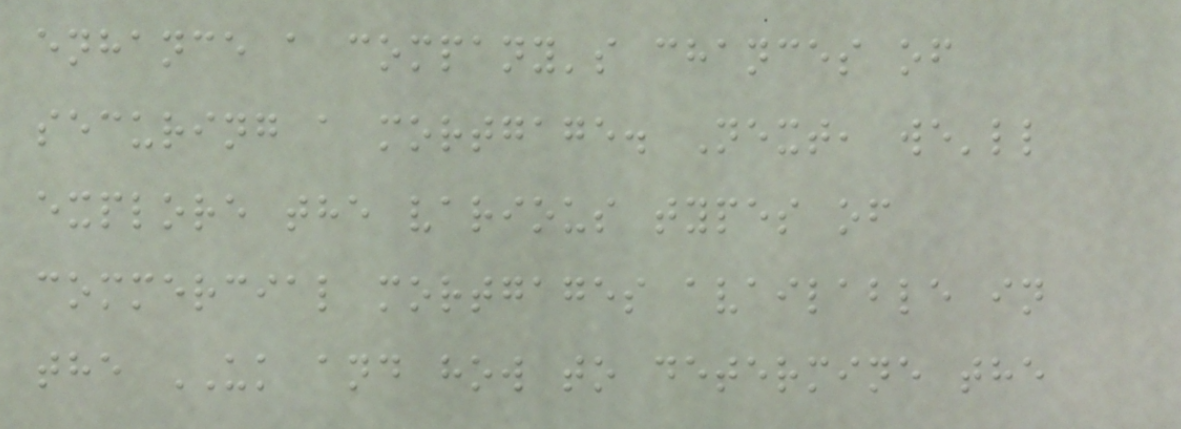enhance a company's chances of
securing a mortgage. Next, we'll
explore the various types of
commercial mortgages available in
the UK and how to determine the
